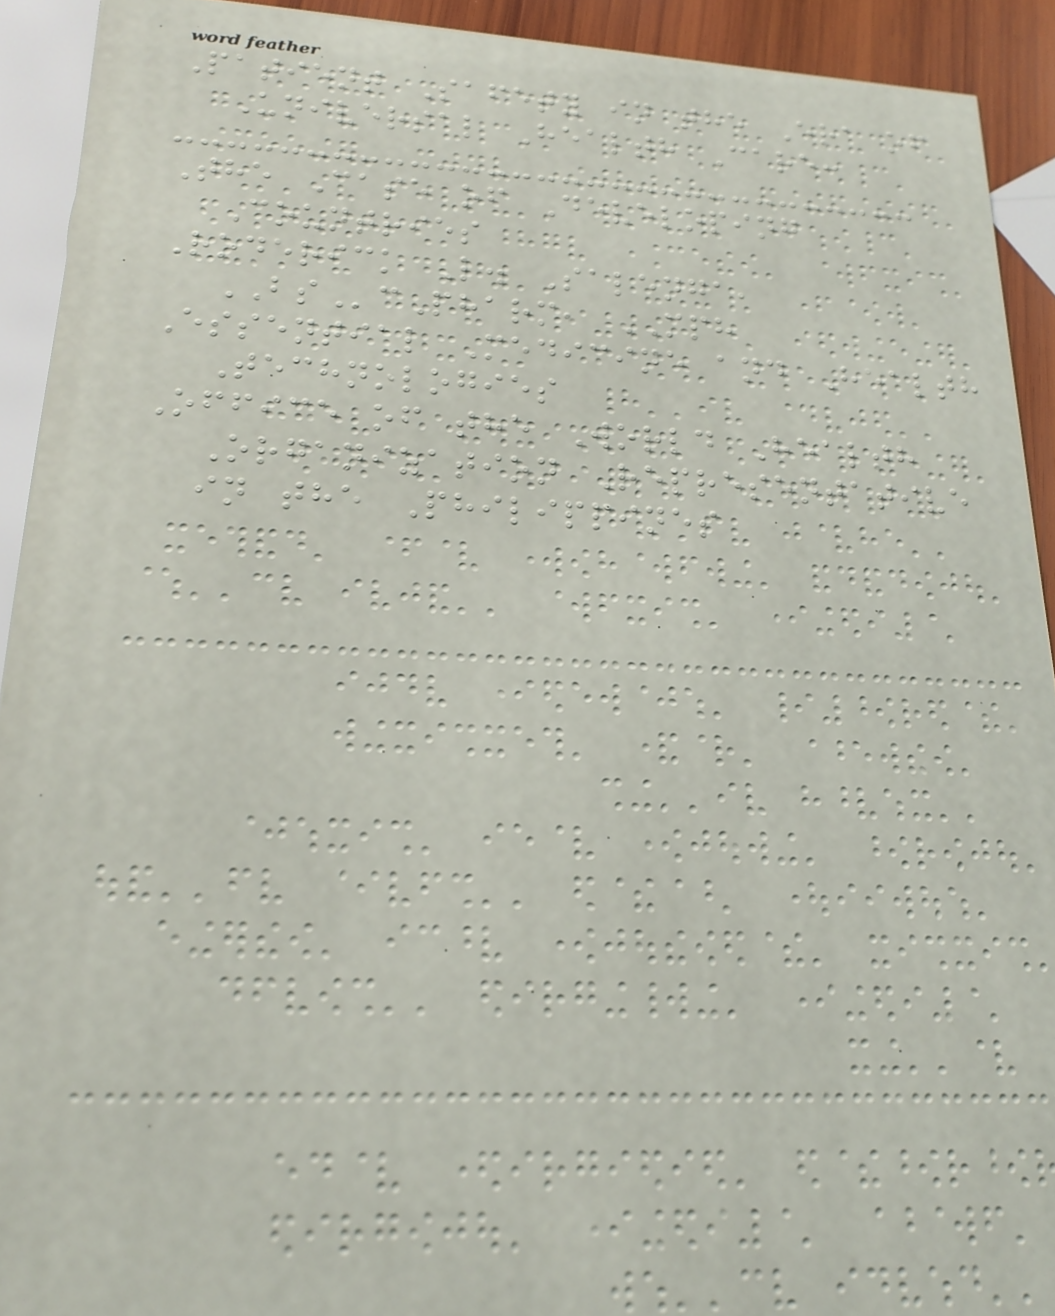Patient Safety in the Era of
Universal Health Care:
The Case of Developing
Countries
Roderick L. Salenga,
BScPharm, MPH
Essential Medicine and Health
Technologies
Office of the World Health
Organization Representative
in the Philippines
